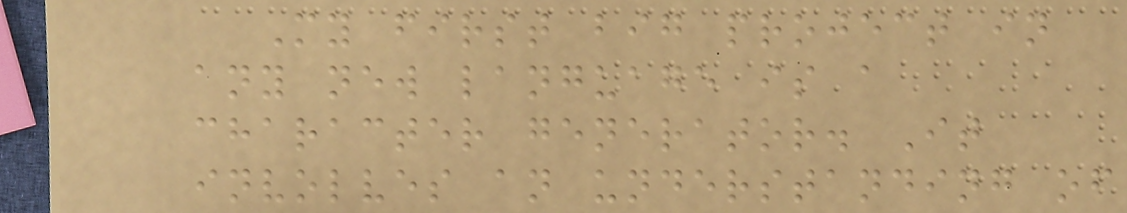My first big project in
any new language is a
character generator. It
involves an understanding of
